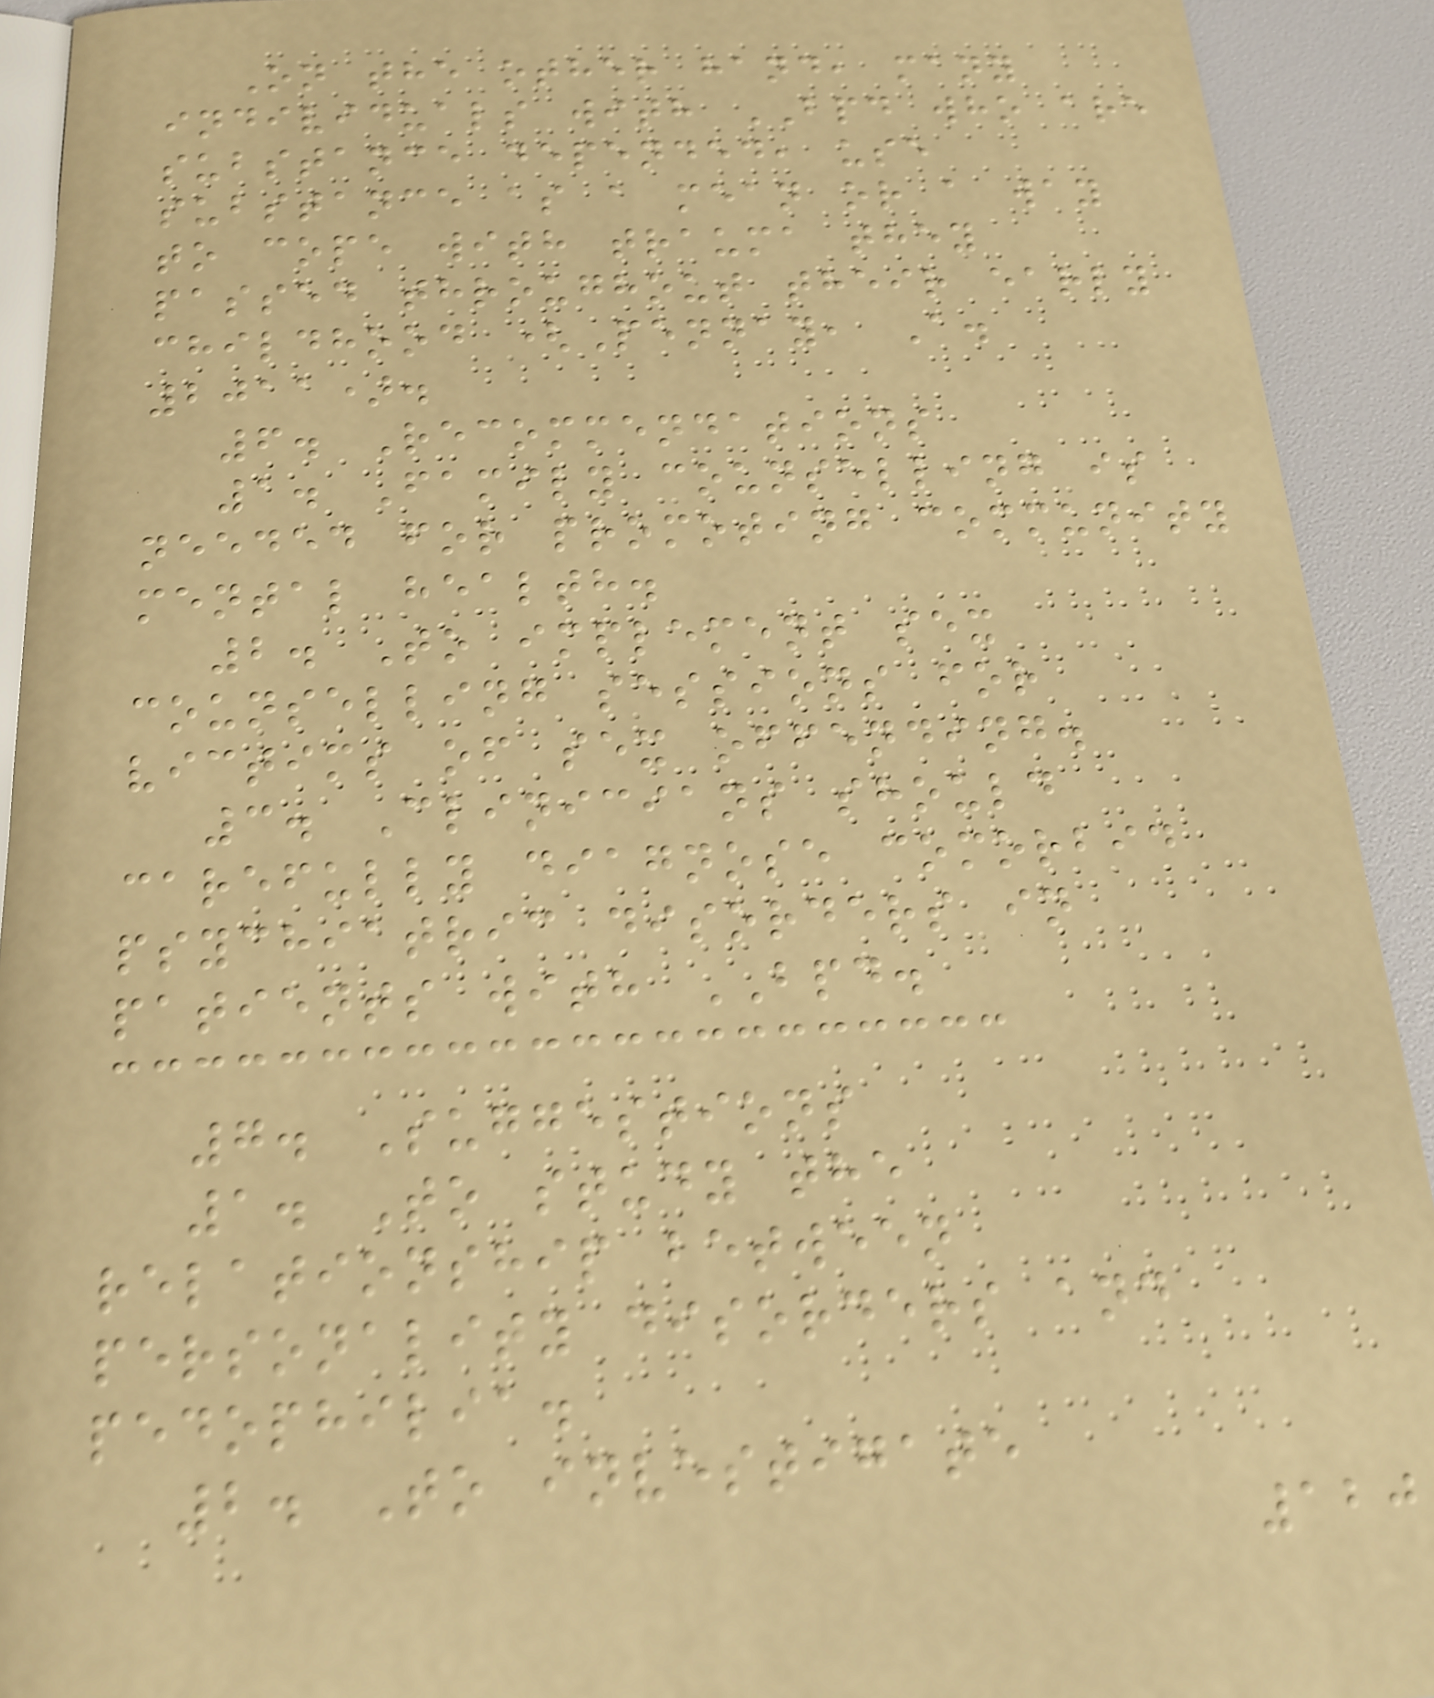On the other hand, many
individuals with BPD who are
substance depended, use
substance as a mean or a way
to cope with trauma they
passed throughout their early
childhood (Pennay, A.
2011).
6. Recommendations
1. Family counselling is
needed for promoting community
mental health.
2. To implement sex
counselling sessions for
victims of sex offending.
3. Clinicians should
carefully diagnose comorbid
psychiatric disorders in
patients with BPD.
7. Suggestions
1. To study the
relationship between
personality disorders and
pedophilia.
2. To investigate
120
